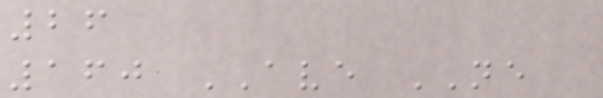26
160 AVE NE
